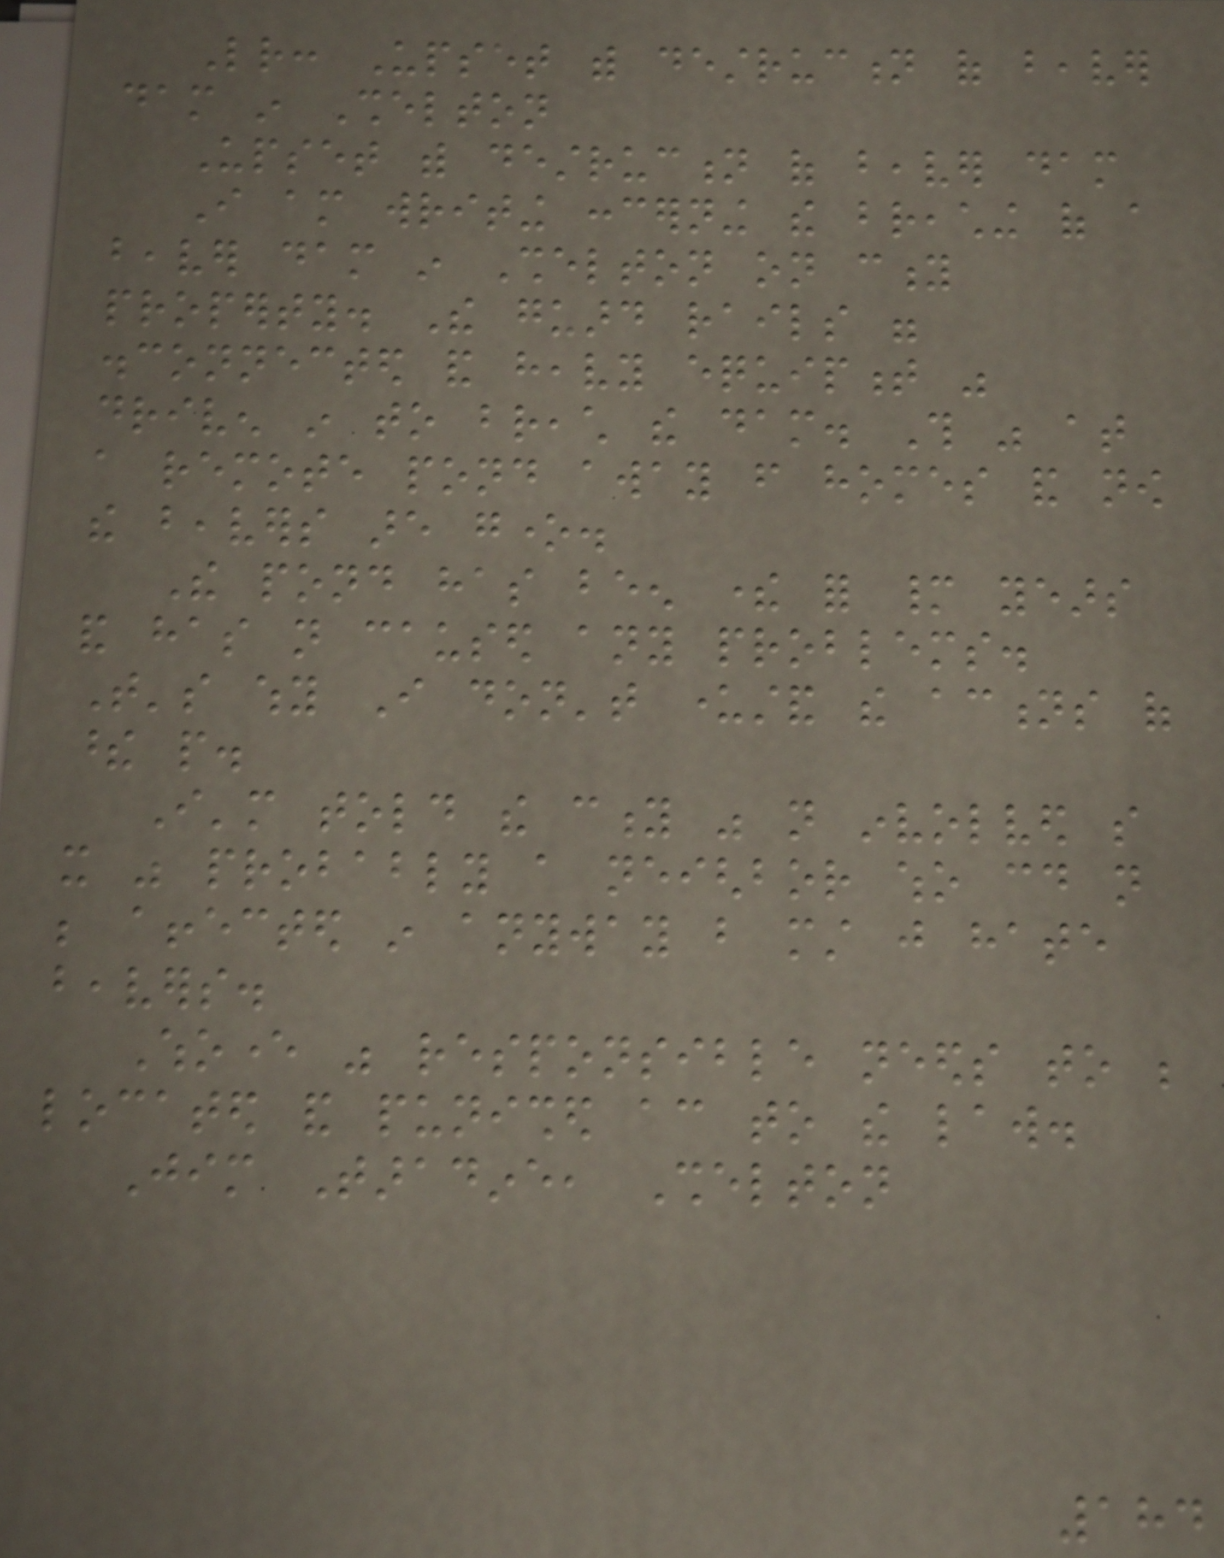Letter: Upset with destruction of beaver
dam in Shelton
Upset with destruction of beaver dam
I am writing concerning the breaching of a
beaver dam in Shelton on city
property. The guard rails were
disconnected and heavy equipment was
driven in to breach the dam. This was at
a remote pond away from homes and now
the beavers are gone.
The pond has been there for many years
and has not caused any problems.
That's why I don't understand the actions of
these people.
I'm told the city was not involved so
it was probably a neighbor who could not
be affected in anyway but must just hate
beavers.
Whoever was responsible needs to be
located and punished according to the law.
Jim Taradine, Shelton
184
